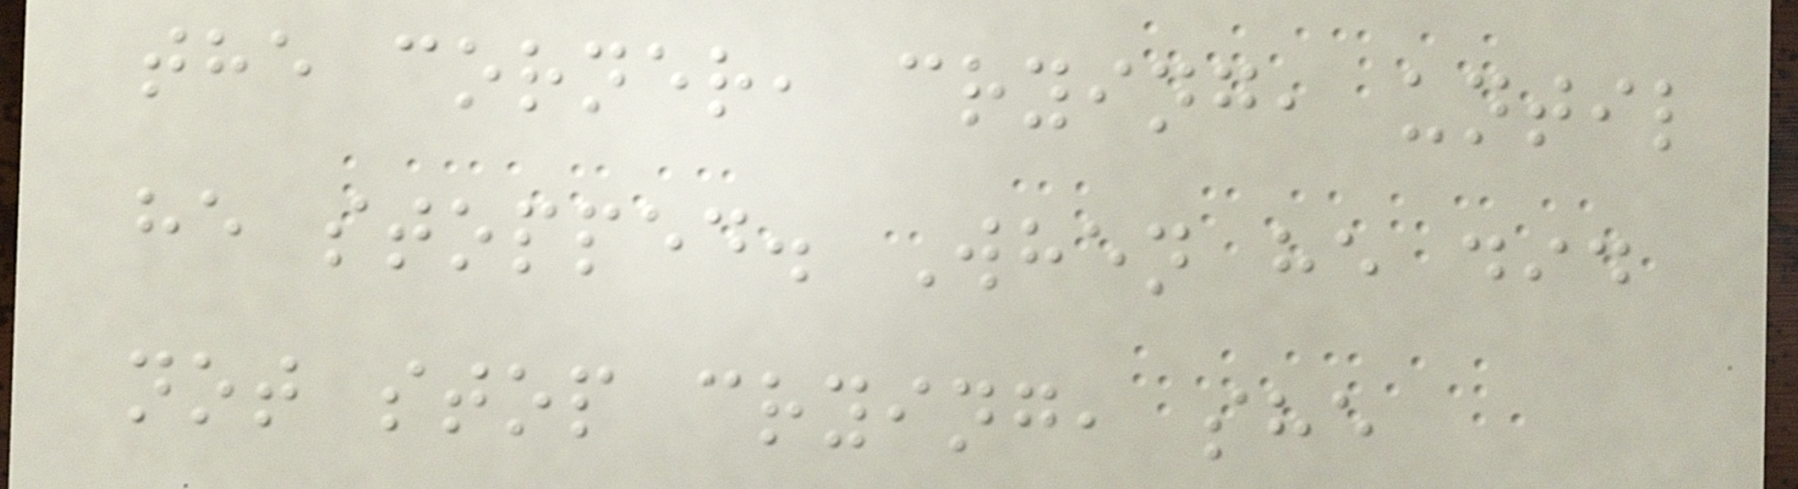the corner, crying, until
he stopped. When he did
not stop crying, she
